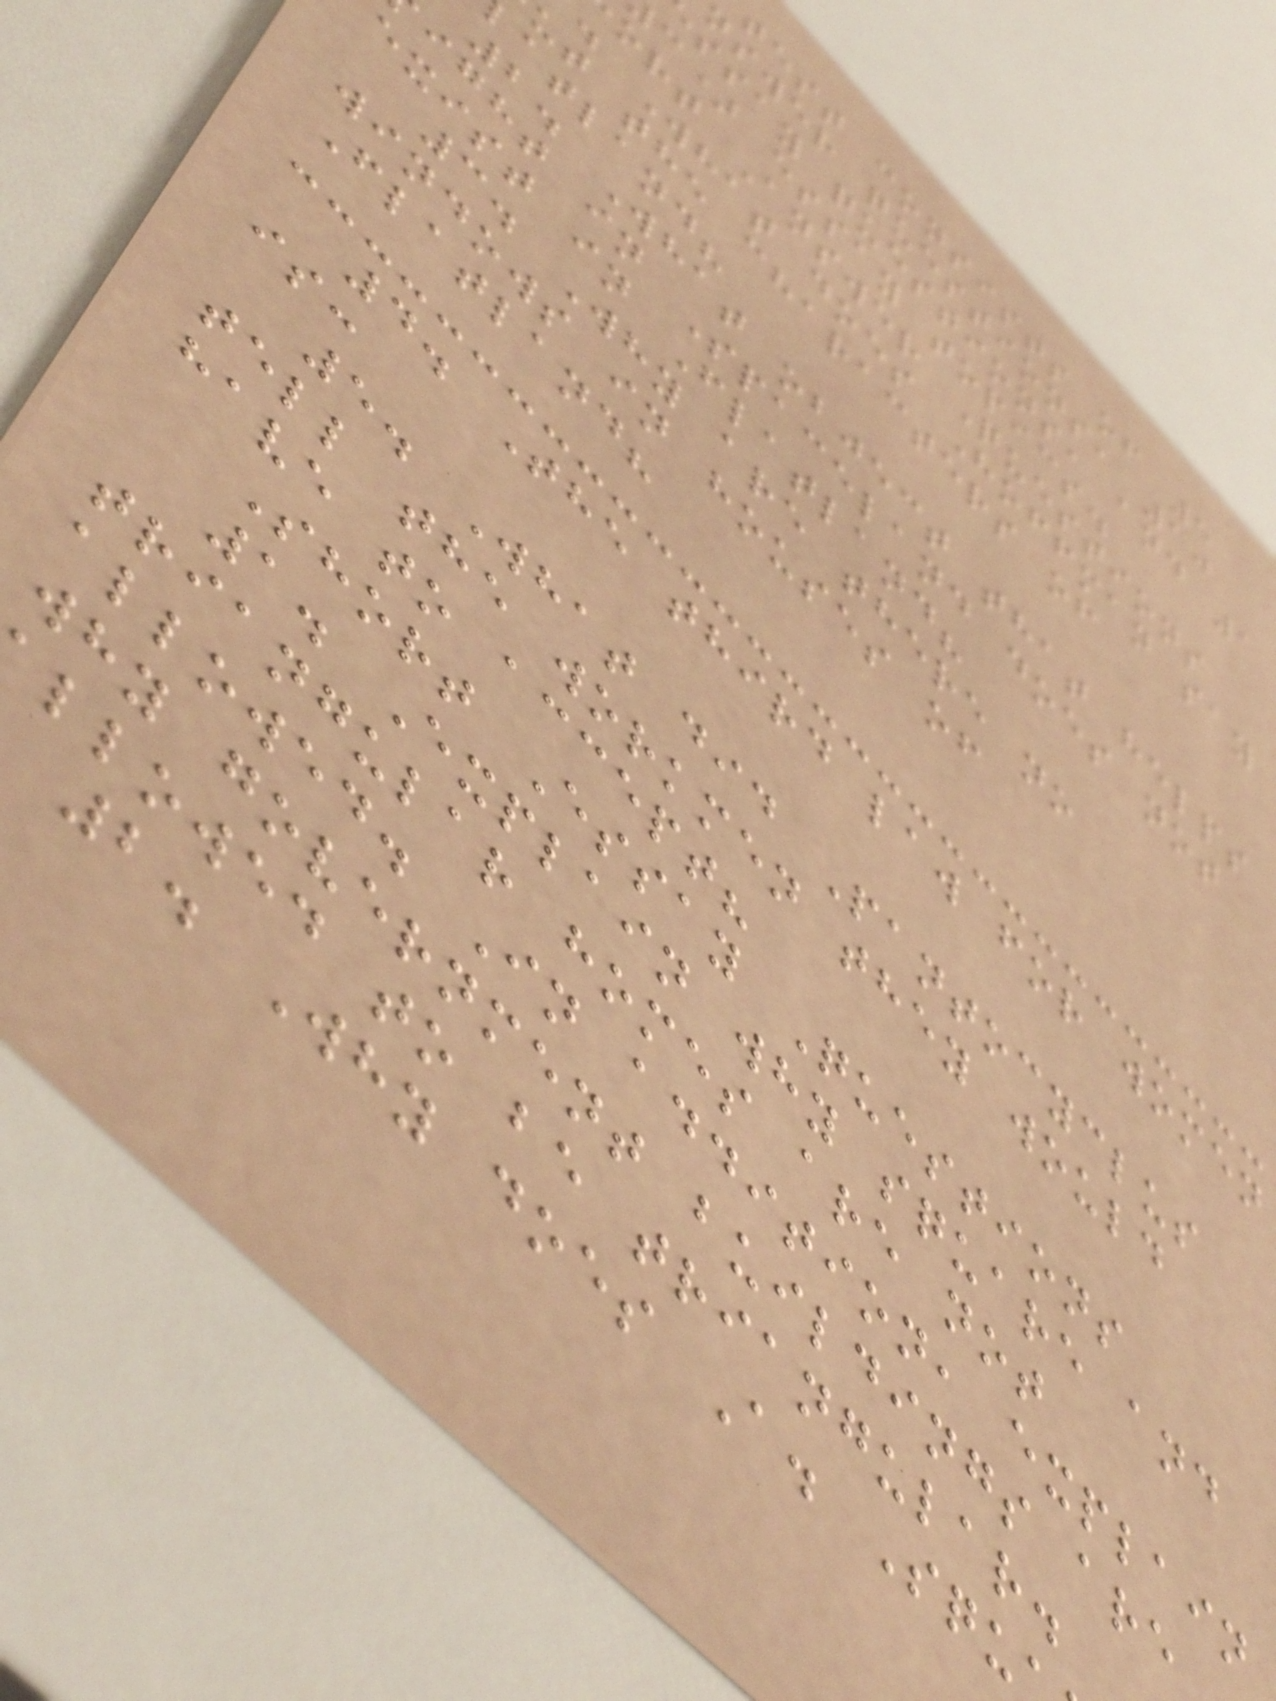test consists of 5
nswer questions, 10
ssay questions, and 1
c) essay topics.
ort Answer Questions
. What does Hoffman say
ut the characters of
atland?
2. What object that helps
ight in Spaceland does not
exist in Flatland?
3. Why are there no
windows in houses of
Flatland?
4. The third law for women
is:
5. What did Pantocyclus
tell the workmen they would
have to accept?
Short Essay Questions
1. Explain why square and
triangular homes are not
allowed. In addition, explain
why government buildings are
llowed to be triangular.
2. Why does A. Squ
